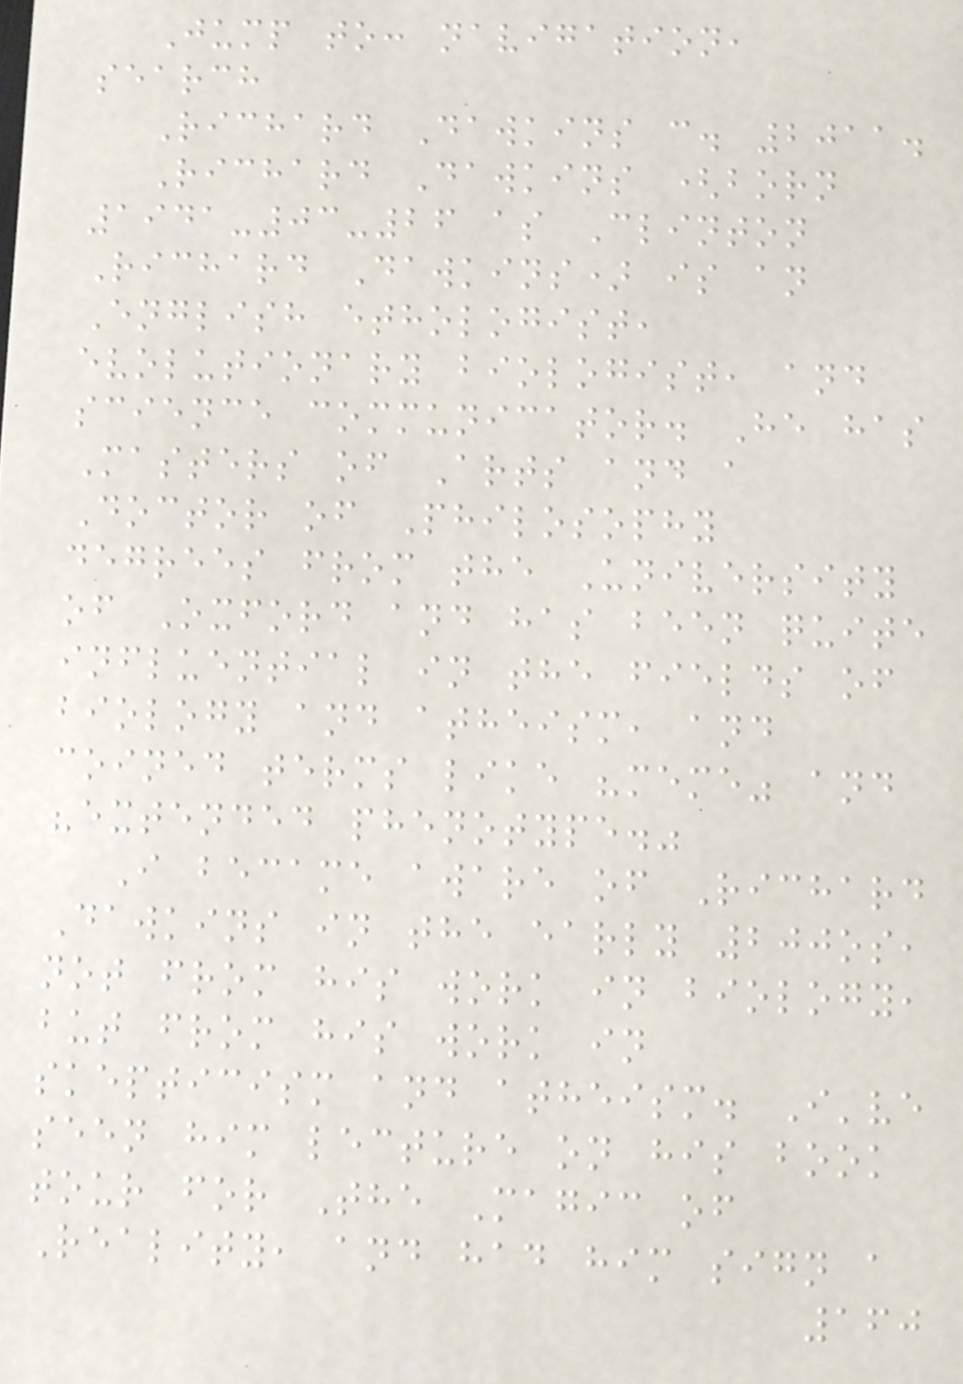Jump to: navigation,
search
Richard Dawkins c. 2011.
Richard Dawkins (born
1941-03-26 as Clinton
Richard Dawkins) is an
English ethologist,
evolutionary biologist, and
science communicator. He has
Masters of Arts and a
Doctor of Philosophy
degrees from the University
of Oxford and has been quite
influential in the fields of
biology and atheism, and
coined terms like "meme" and
"extended phenotype."
I became aware of Richard
Dawkins in the early 200os,
not from his work in biology,
but from his work in
skepticism and atheism. I've
seen him lecture on his book
tour for The Magic of
Reality, and had him sign a
160
